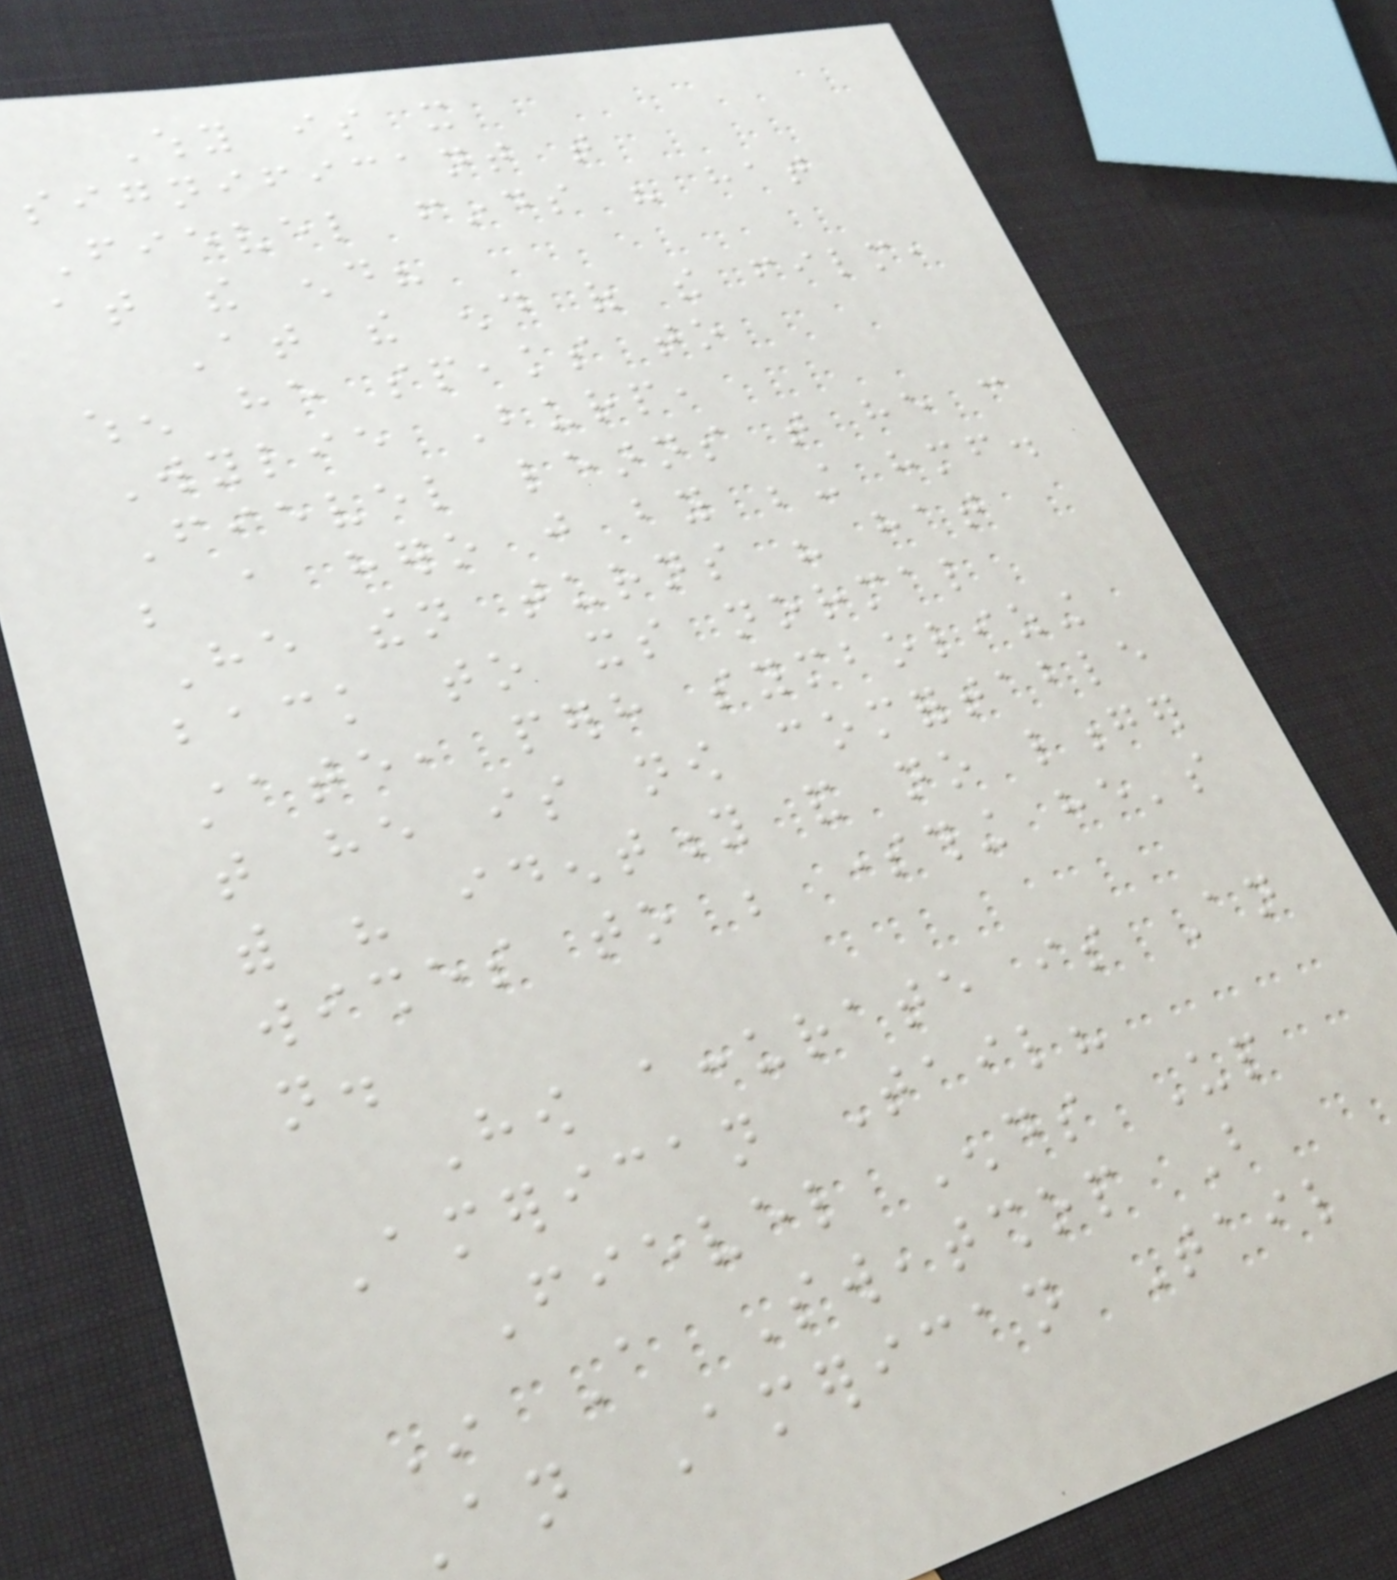Why is it
significant that
Fievel finds his hat
at the end?
At the end of the film,
when he speaks to
Wylie Burp,
Fievel learns that he can
be a hero just by being himself.
He then turns his hat
back to its normal
state, perhaps symbolizing
that he is now comfortable
with his identity and no longer
wishes to be something he's
not.
How accurate is An
American Tail?
Fievel Ends Up
In A Sweatshop But
An American Tail
